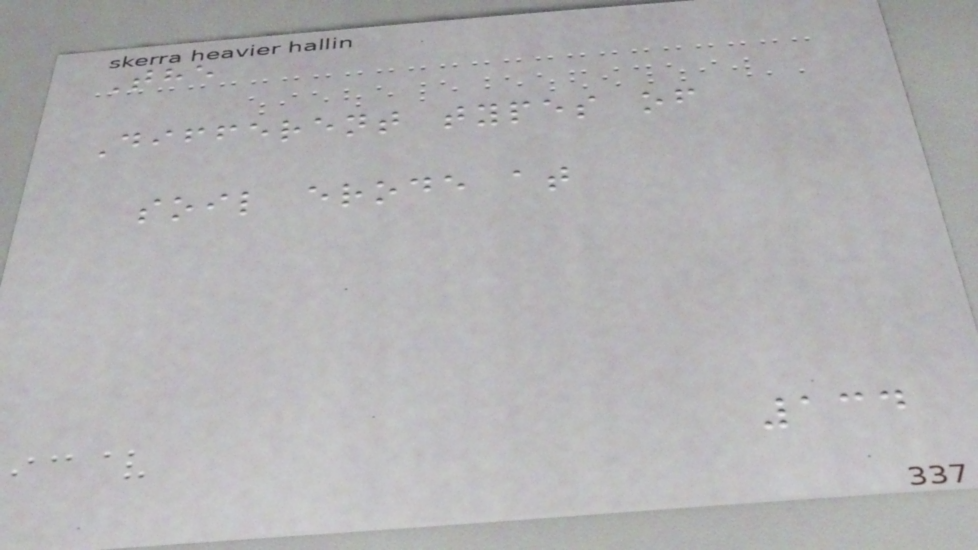The
Different types of
soil erode at
134
